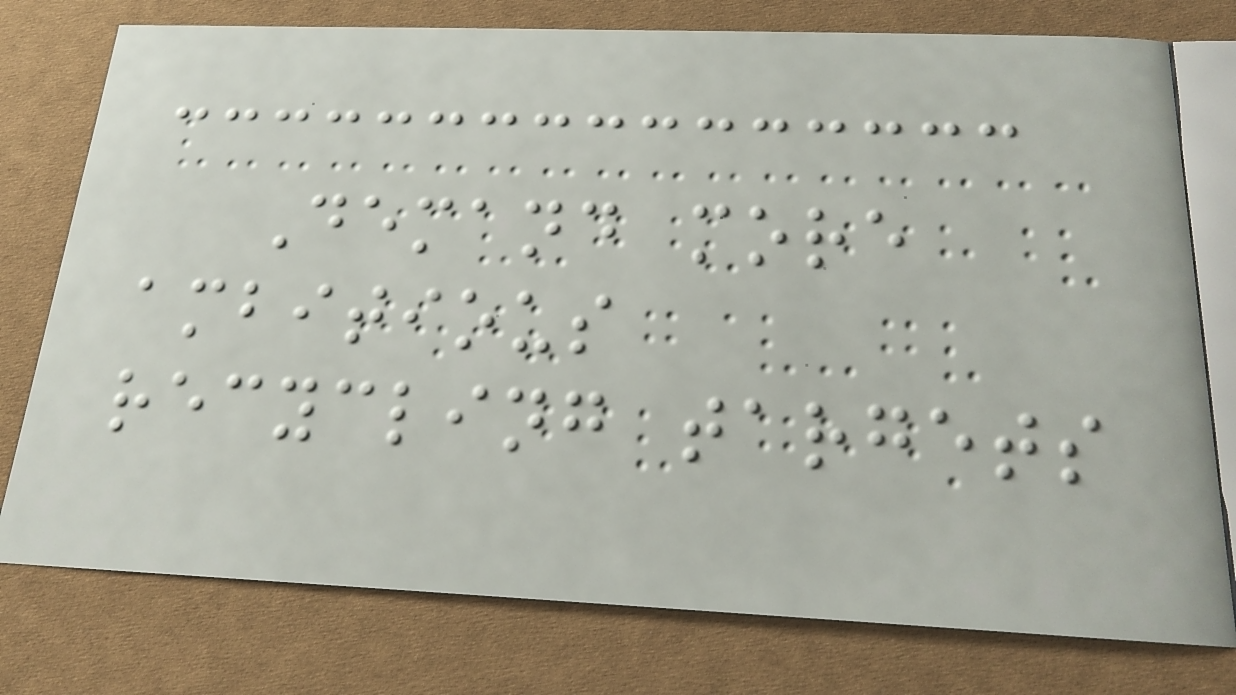Demand more
ambitious
recycling targets
